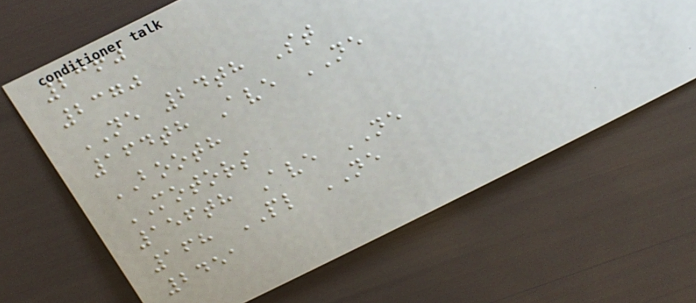2360
2370
NE 24th St
164th Ave NE
BOOTH
MOTORS
156th Ave NE
168 PL NE
2451
